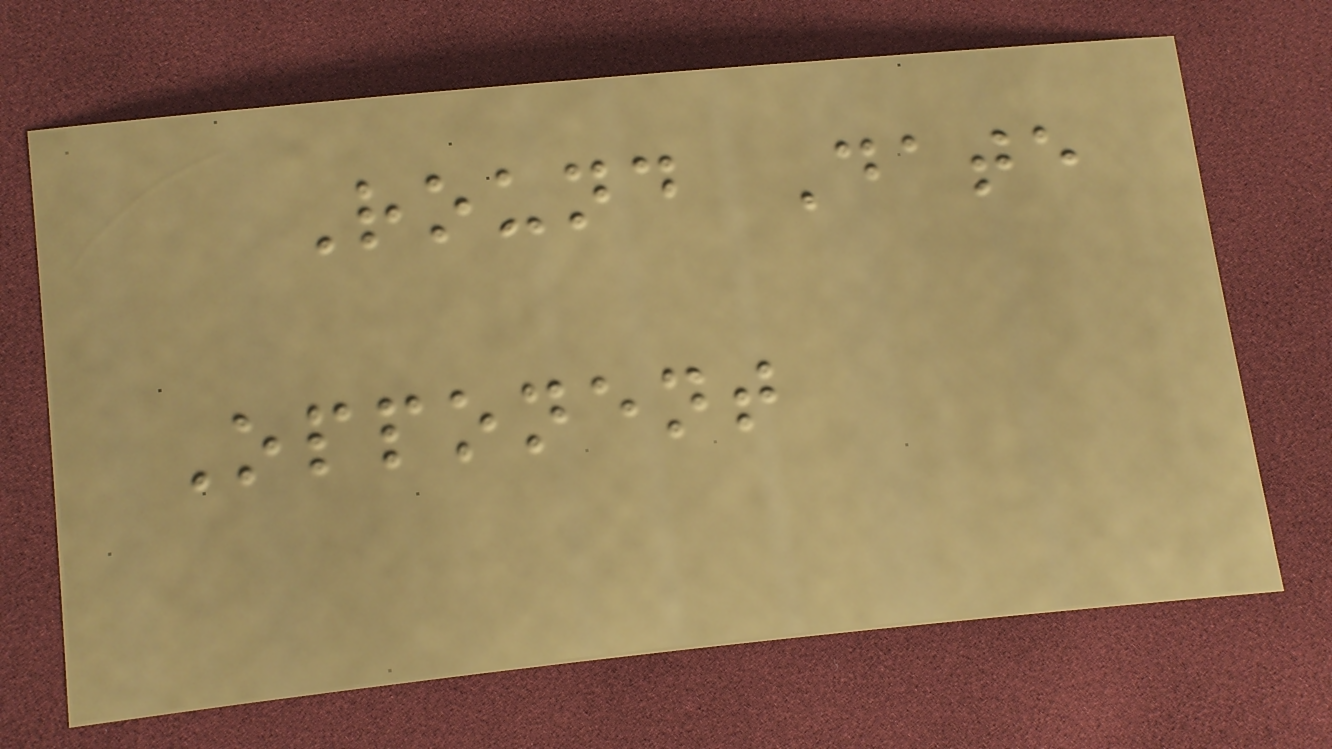Round Date
Opponent
